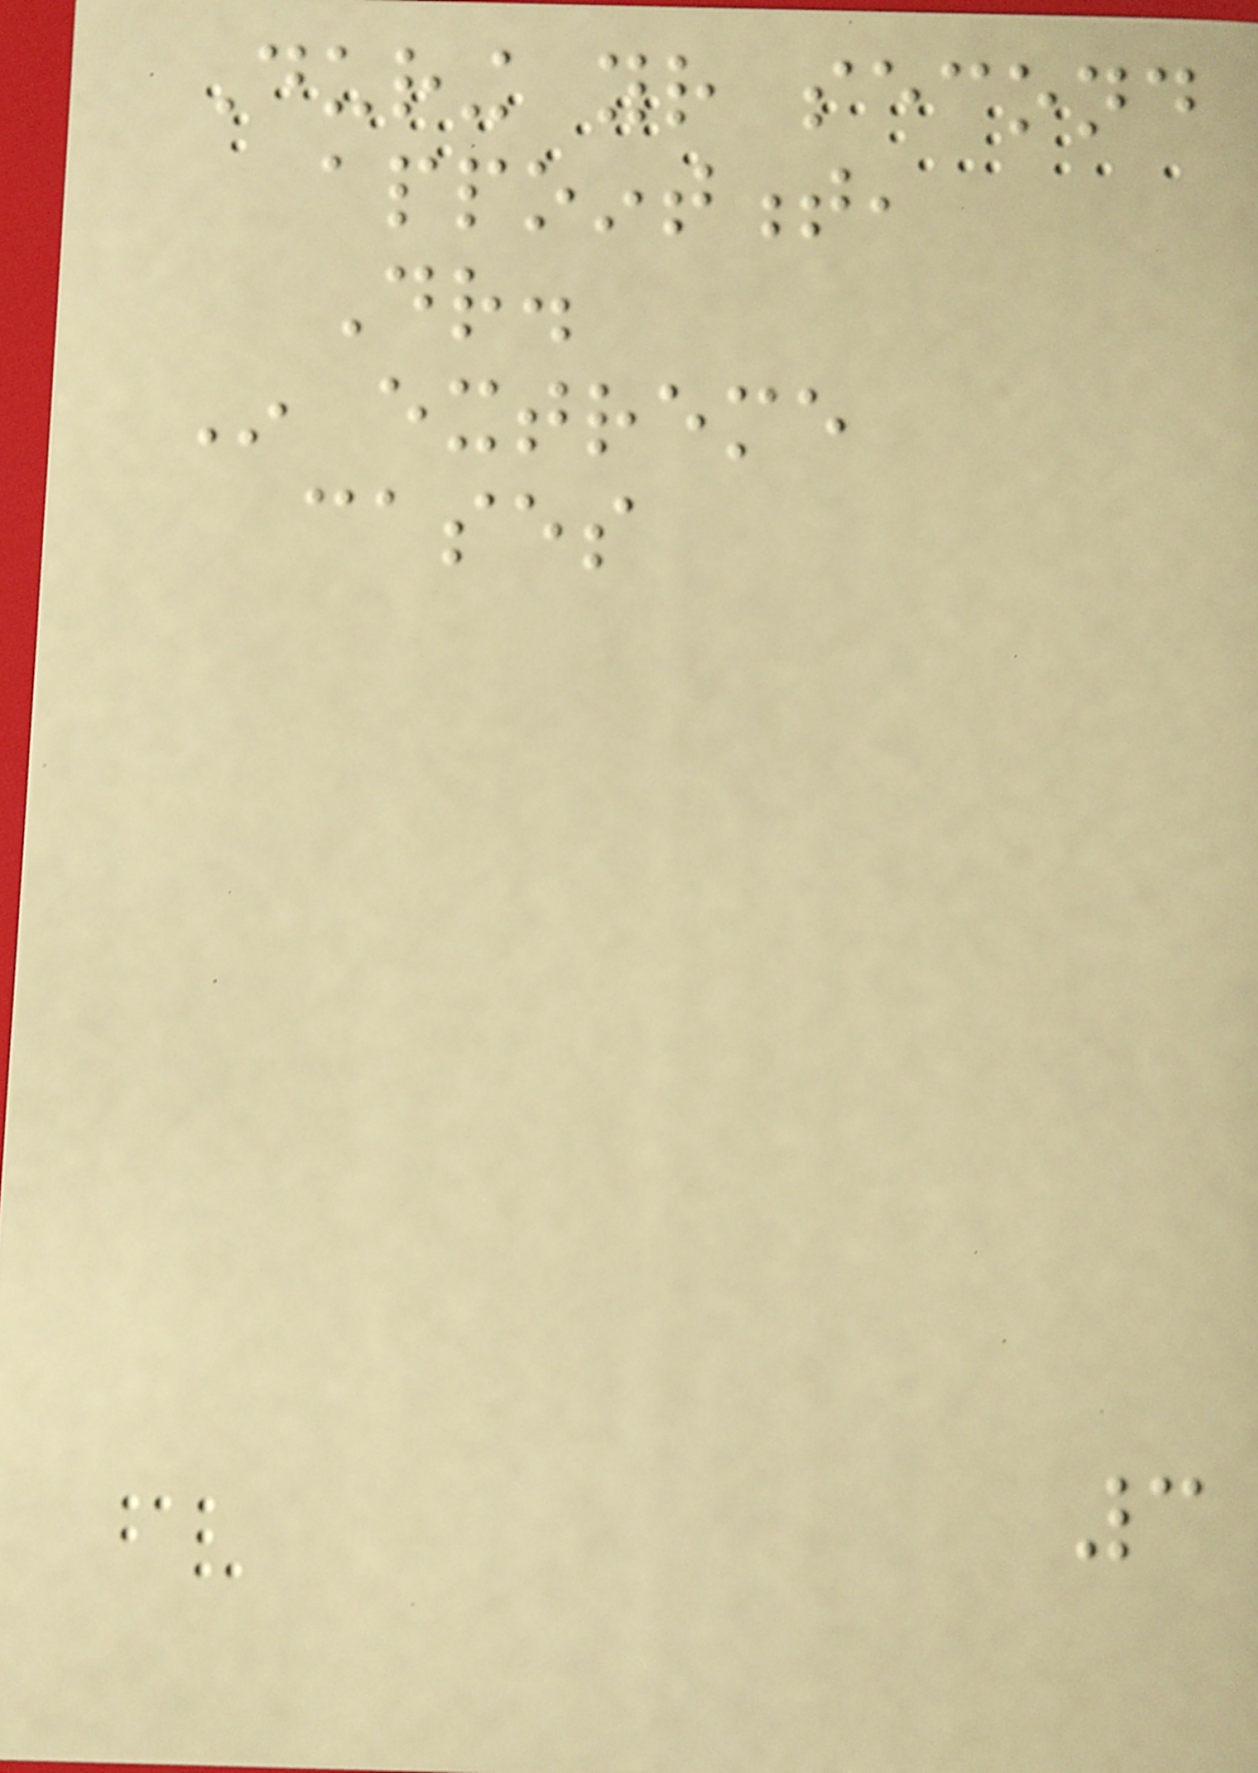During your second
appointment,
Dr.
In extreme
cases
3
